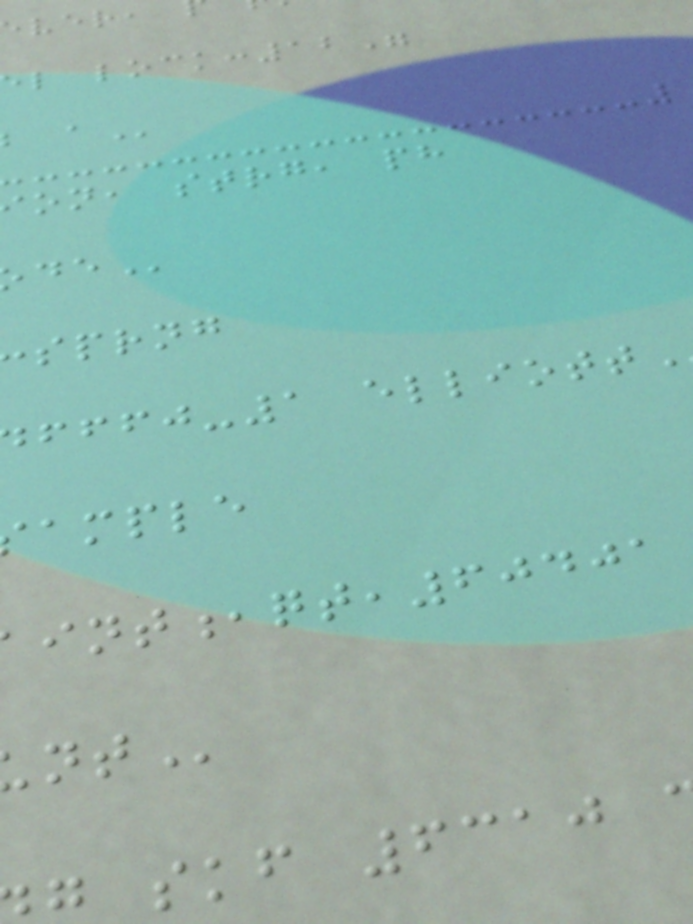l lock:12"
on, strg, ph
sprng
ample
int,qt,60401
skf 6310
